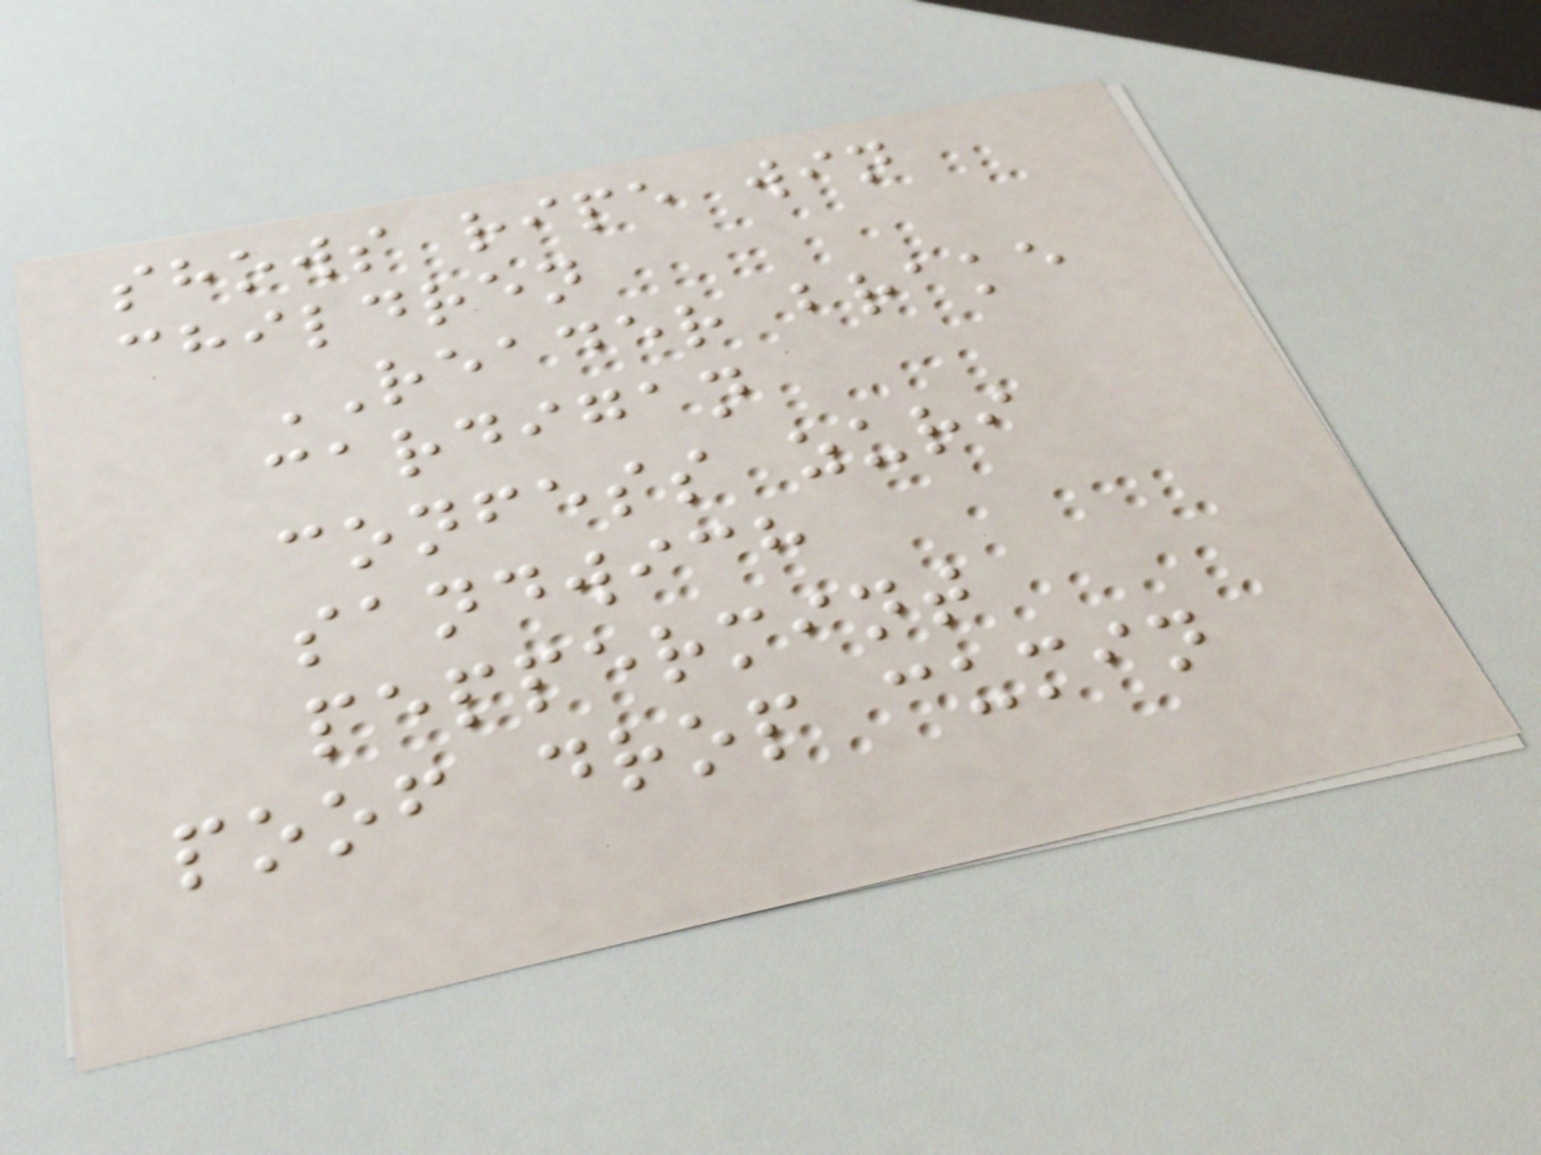shows ripe win
children
READER brake
cardigan
confess zuri
sandwich
peppermint
poof drop cumin
